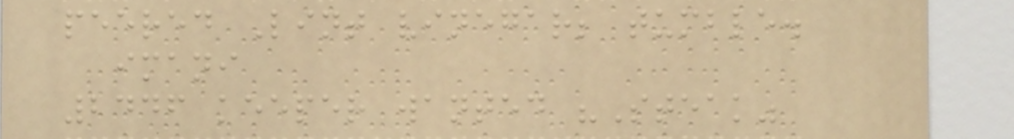peered Lint vinegar; tumble.
imani
2446 keeper wanted "Steak"
